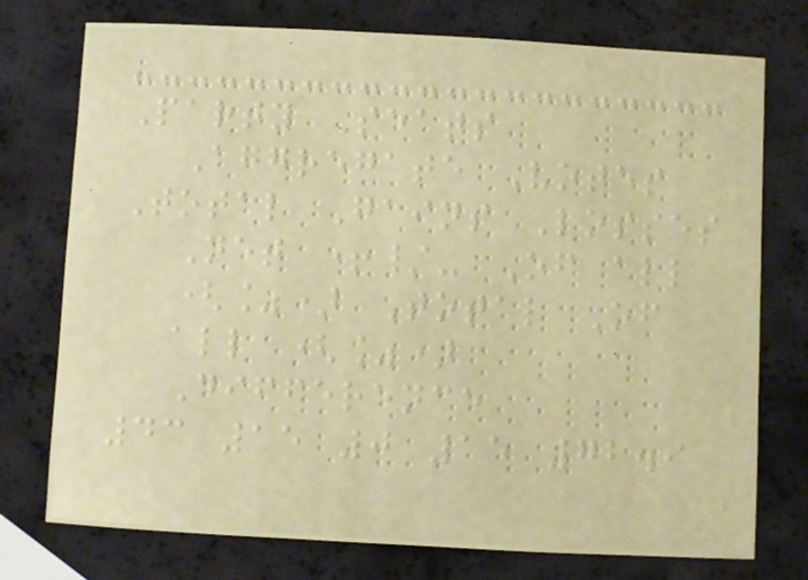Party Seats
Aggregate Votes
Total Gains Losses
Net +/- Of all
(%) Total Of
all (%)
Difference
43 15 0 15 72.9
